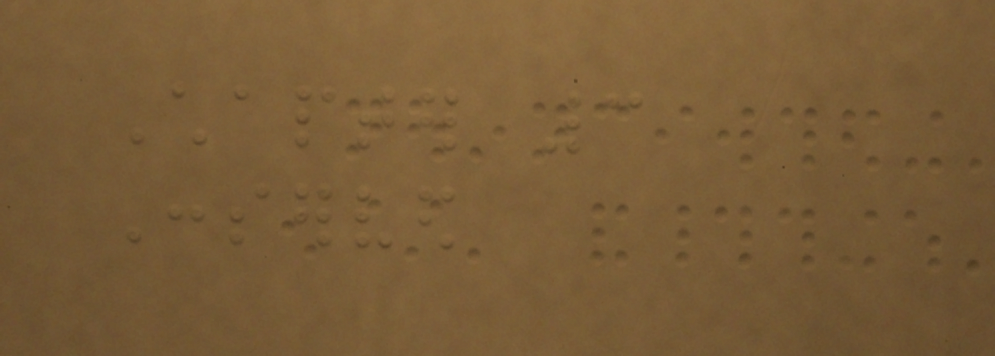Chapter 3
Conserved
